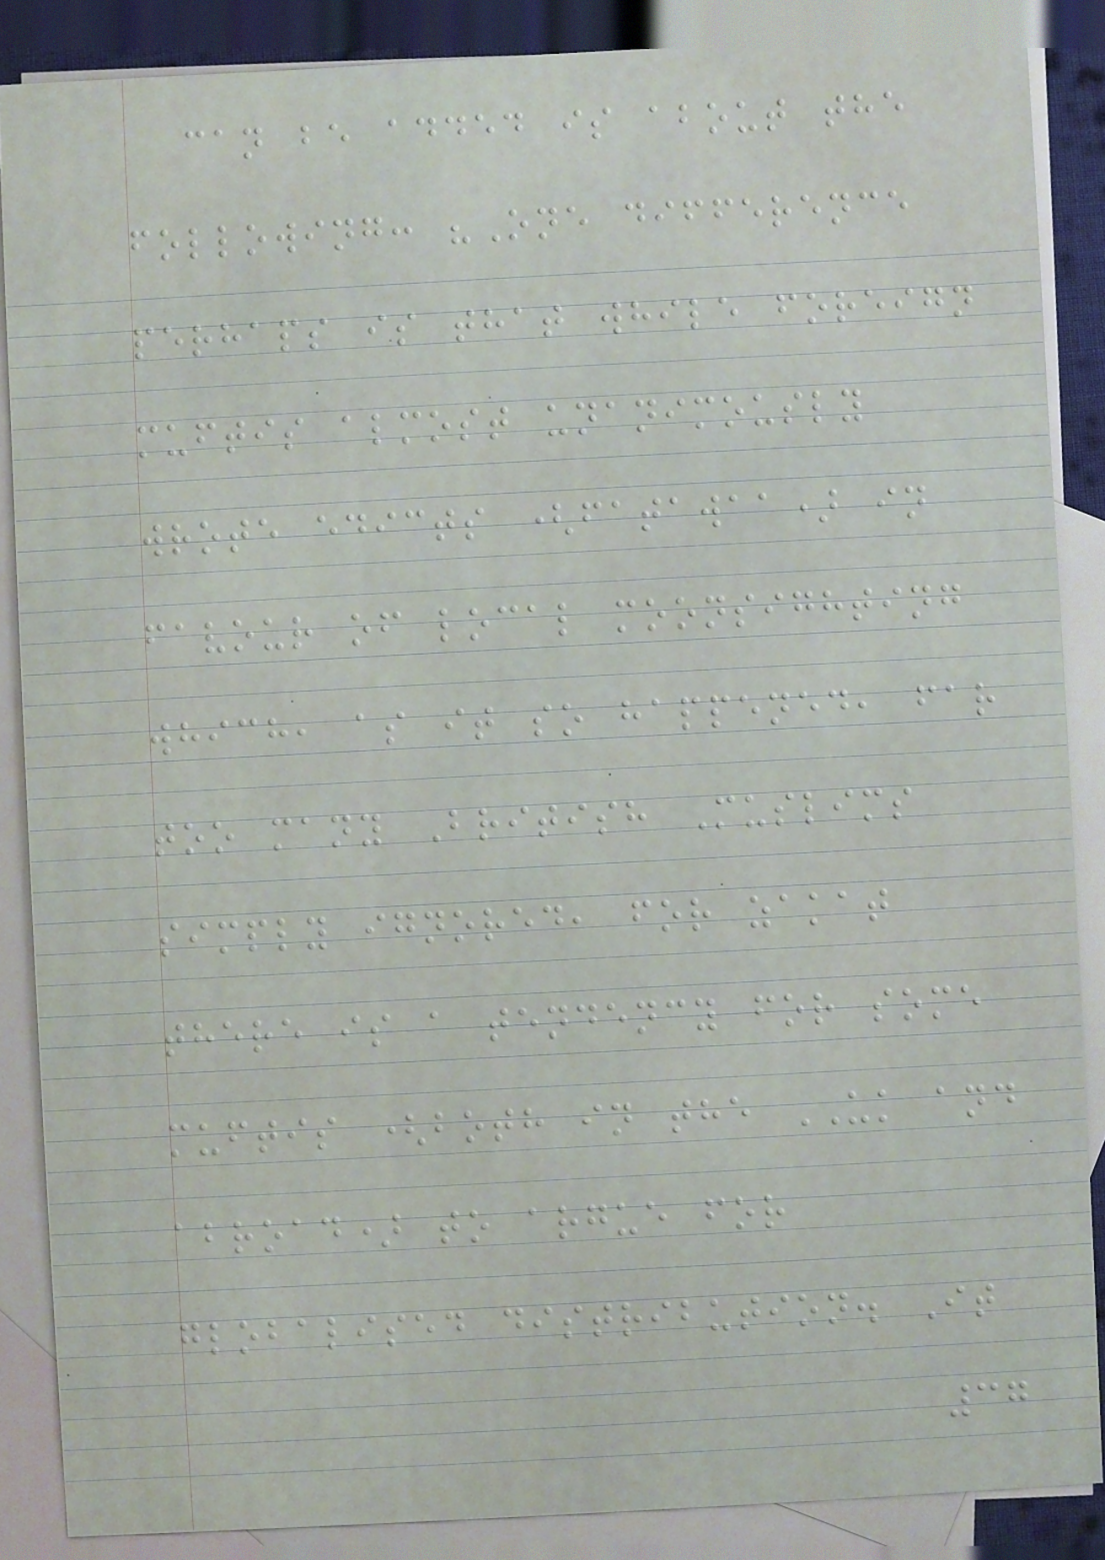can be added is about the
following: "One difference
perhaps is that while foreign
muftis almost unanimously
wrote edicts (fatawaa) in
favour of local moonsighting
which, as it so happened, far
too many British Muslims
simply ignored, for zakat
there is a tendency for some
muftis (both in the UK and
abroad) to argue for
globalised distribution. It
37
